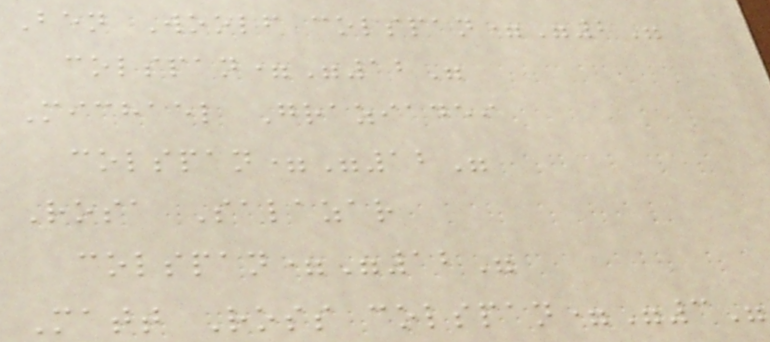Ben Woolf colspan="2"
colspan="12"
Michael Graziadei
colspan="12"
Rosa Salazar
colspan="12"
Matt Ross colspan="3"
